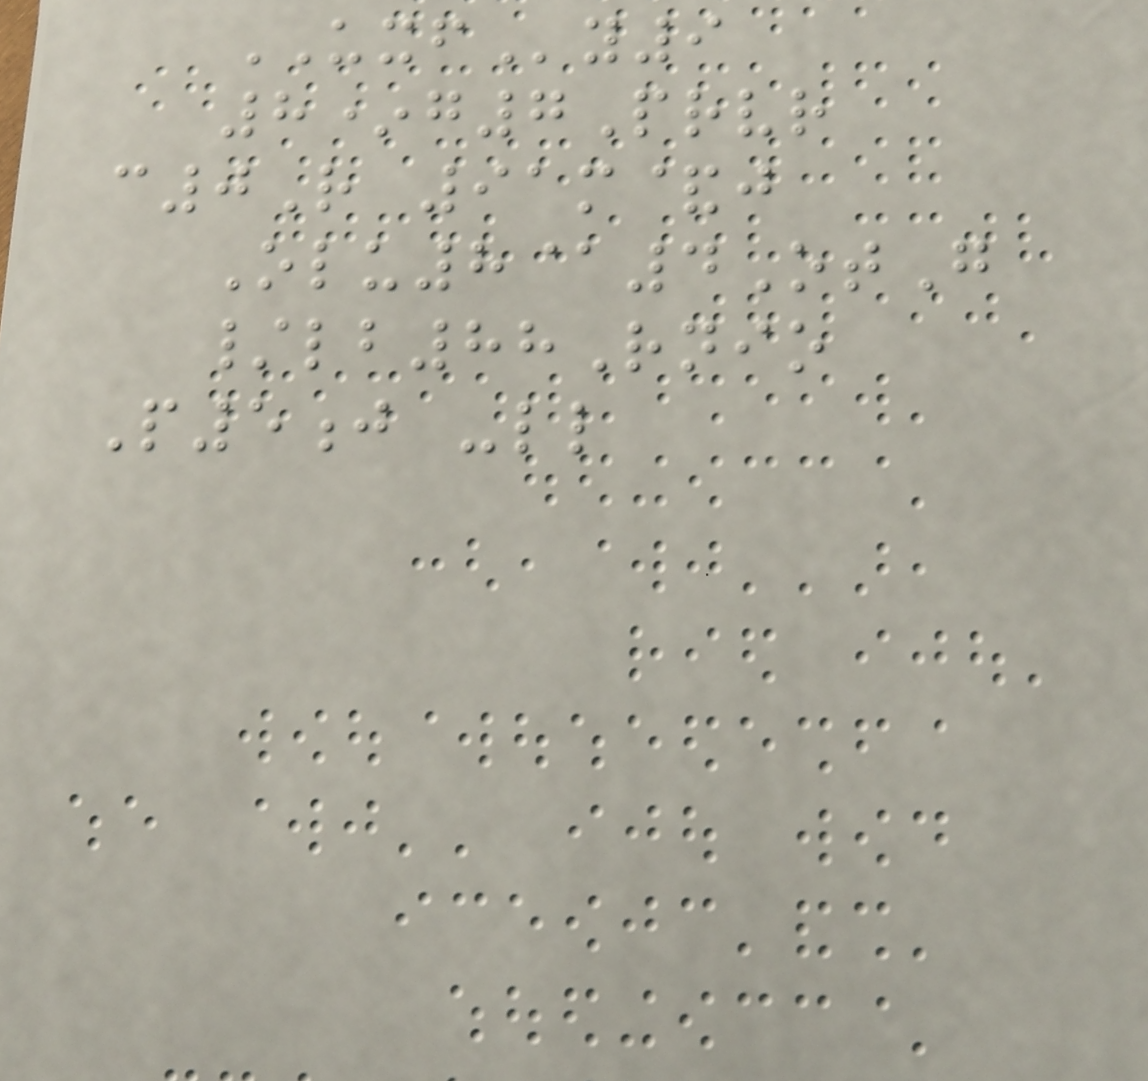UXFy9
8*g7Prvr
c0R 91m&j
Olu8@4OtG
/lb88Rnio
P5j -ll
